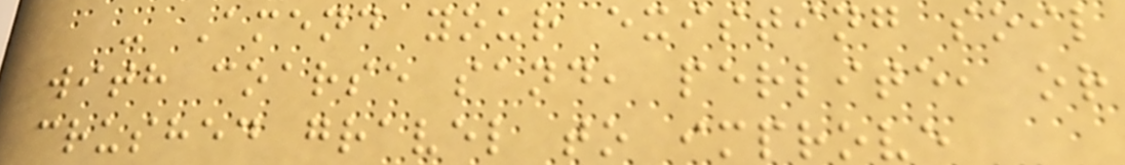- Amend your existing soil
with coarse sand, perlite, or
crushed gravel to improve
